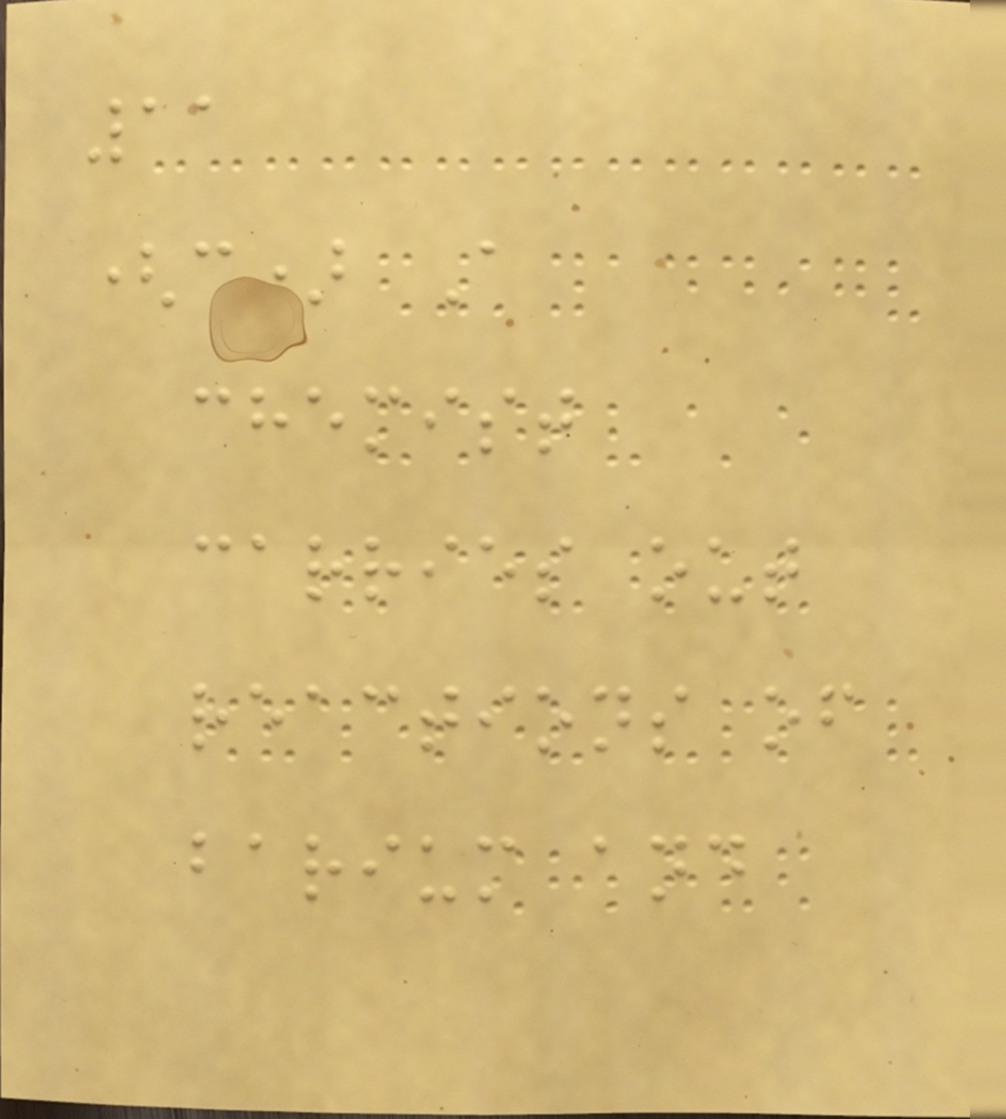11
(c) A
chemist
carries out
reactions of
barium and
